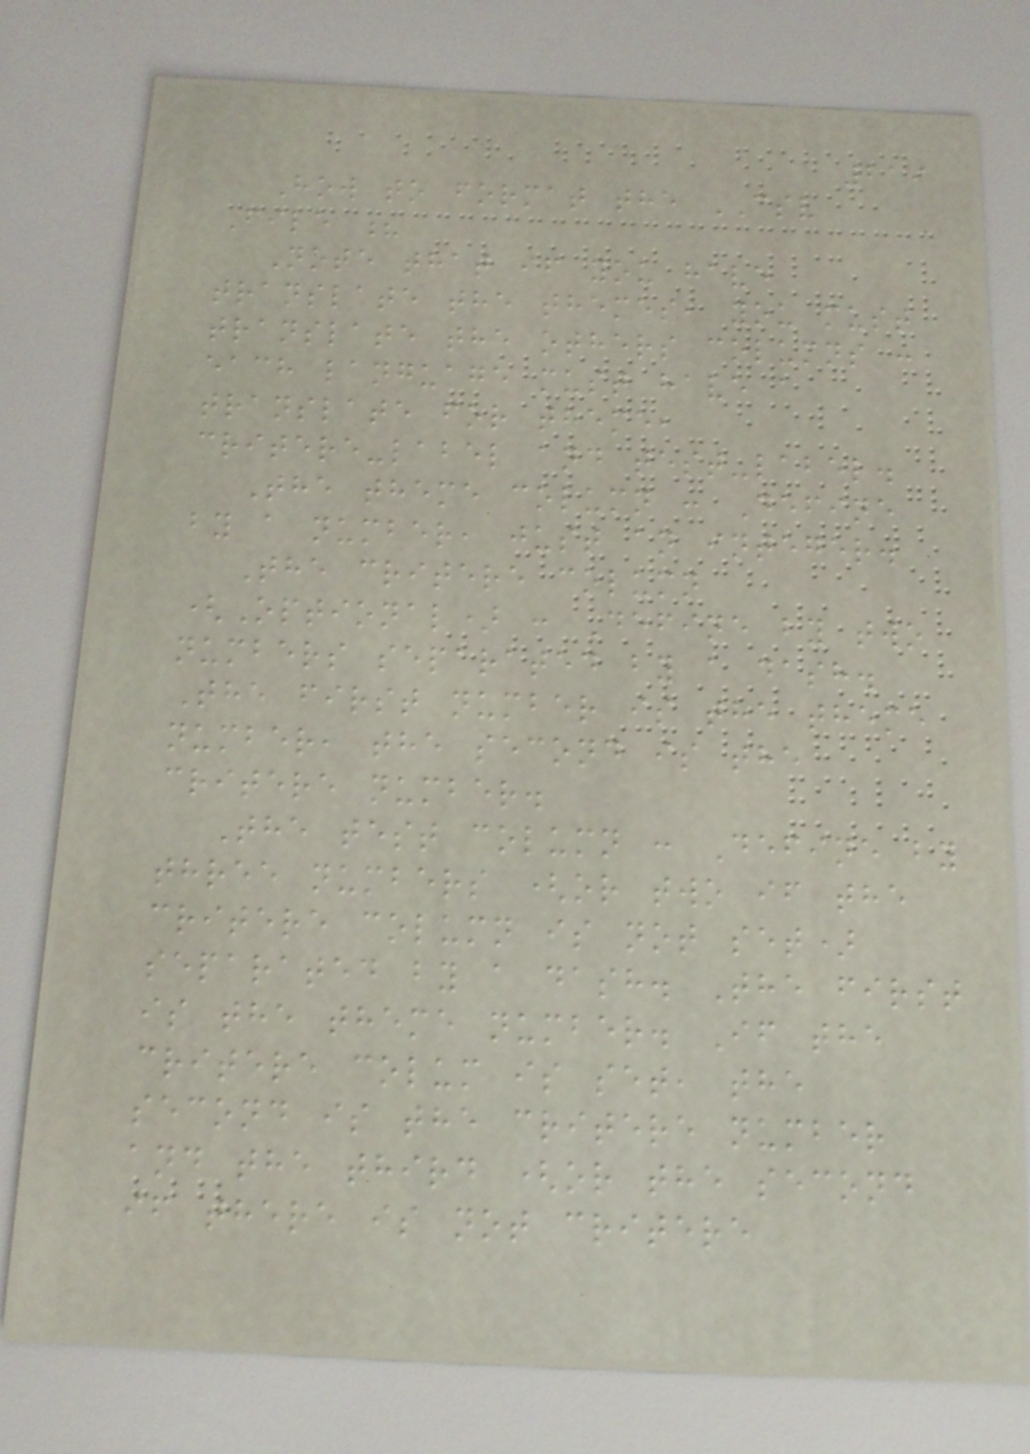219
How to format the CSV
File ?
Note that if you have
translate the themes, you must
translate the others columns :
each language must have a
translate for theme,
critere-label and test-label.
The theme column : Define
by a number, just an integer.
The critere column
(Optional) : Define by two
numbers separated by a dash.
The first number is the theme
number, the second is the
critere number.
The test column : Define by
three numbers (or two if the
critere column is not set)
separated by a dash. The first
is the theme number. If the
critere colum is set, the
second is the critere number
and the third (or the second
if there is not critere
